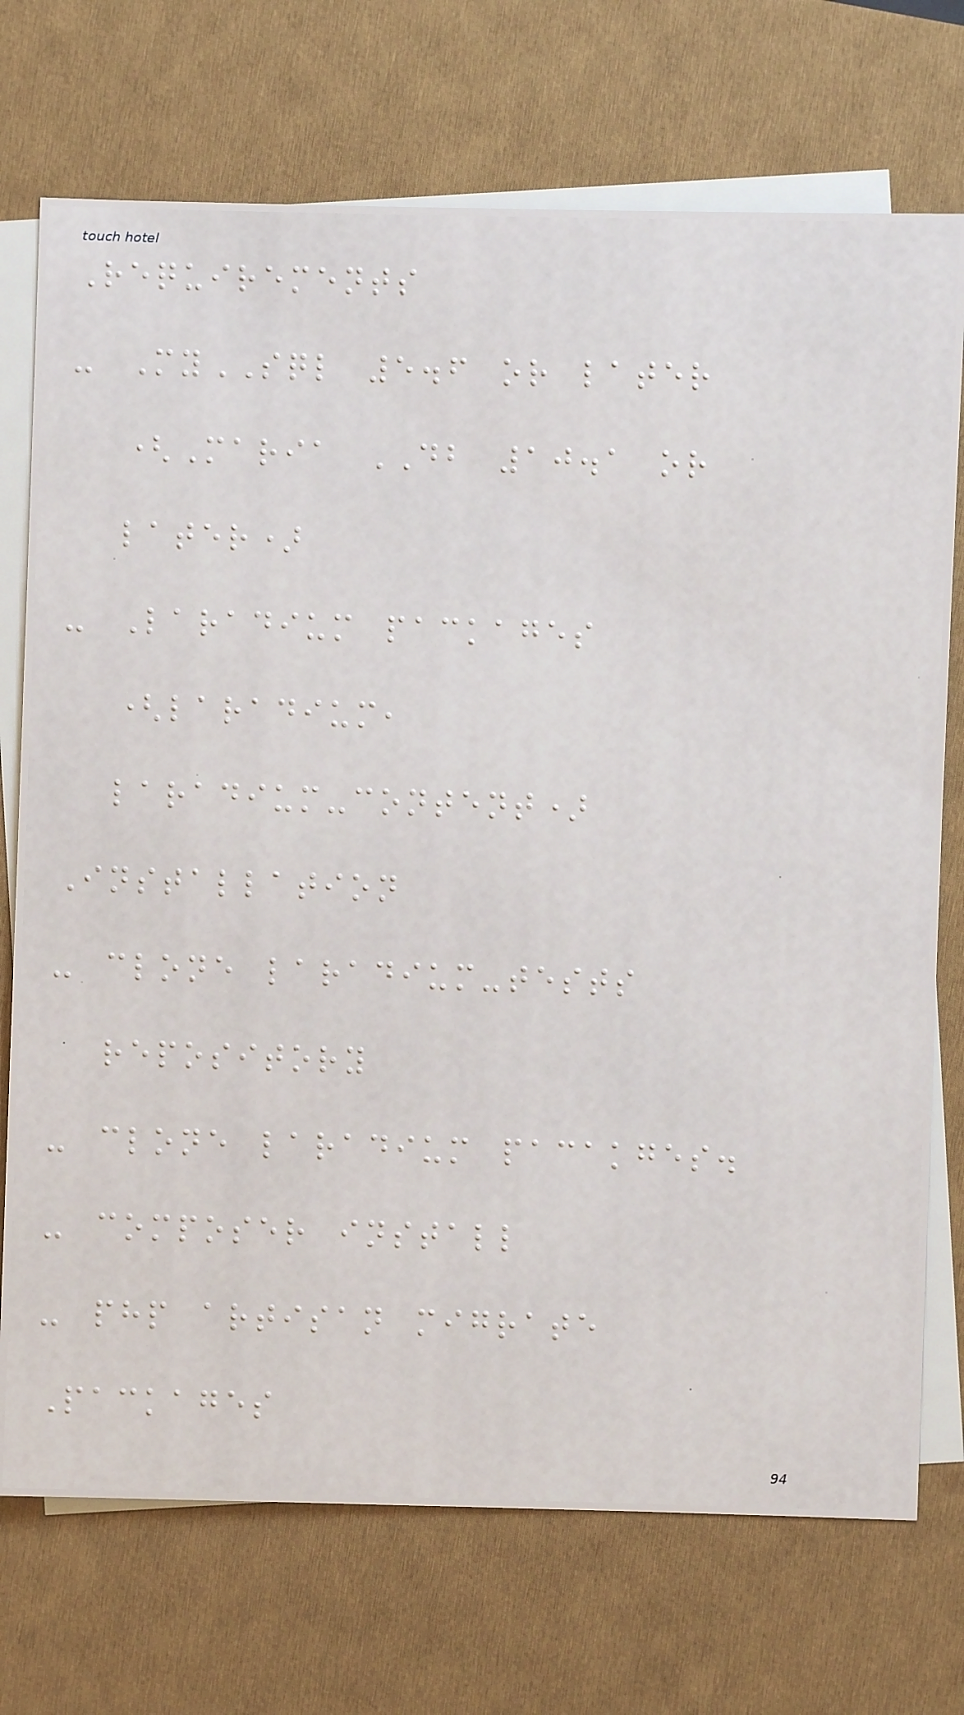Requirements
- MySQL 5.6 or later
(Maria DB 10.1 or
later)
- Laradium packages
(laradium,
laradium-content)
Installation
- clone laradium-tests
repository
- clone laradium pacakges.
- composer install
- php artisan migrate
Packages
